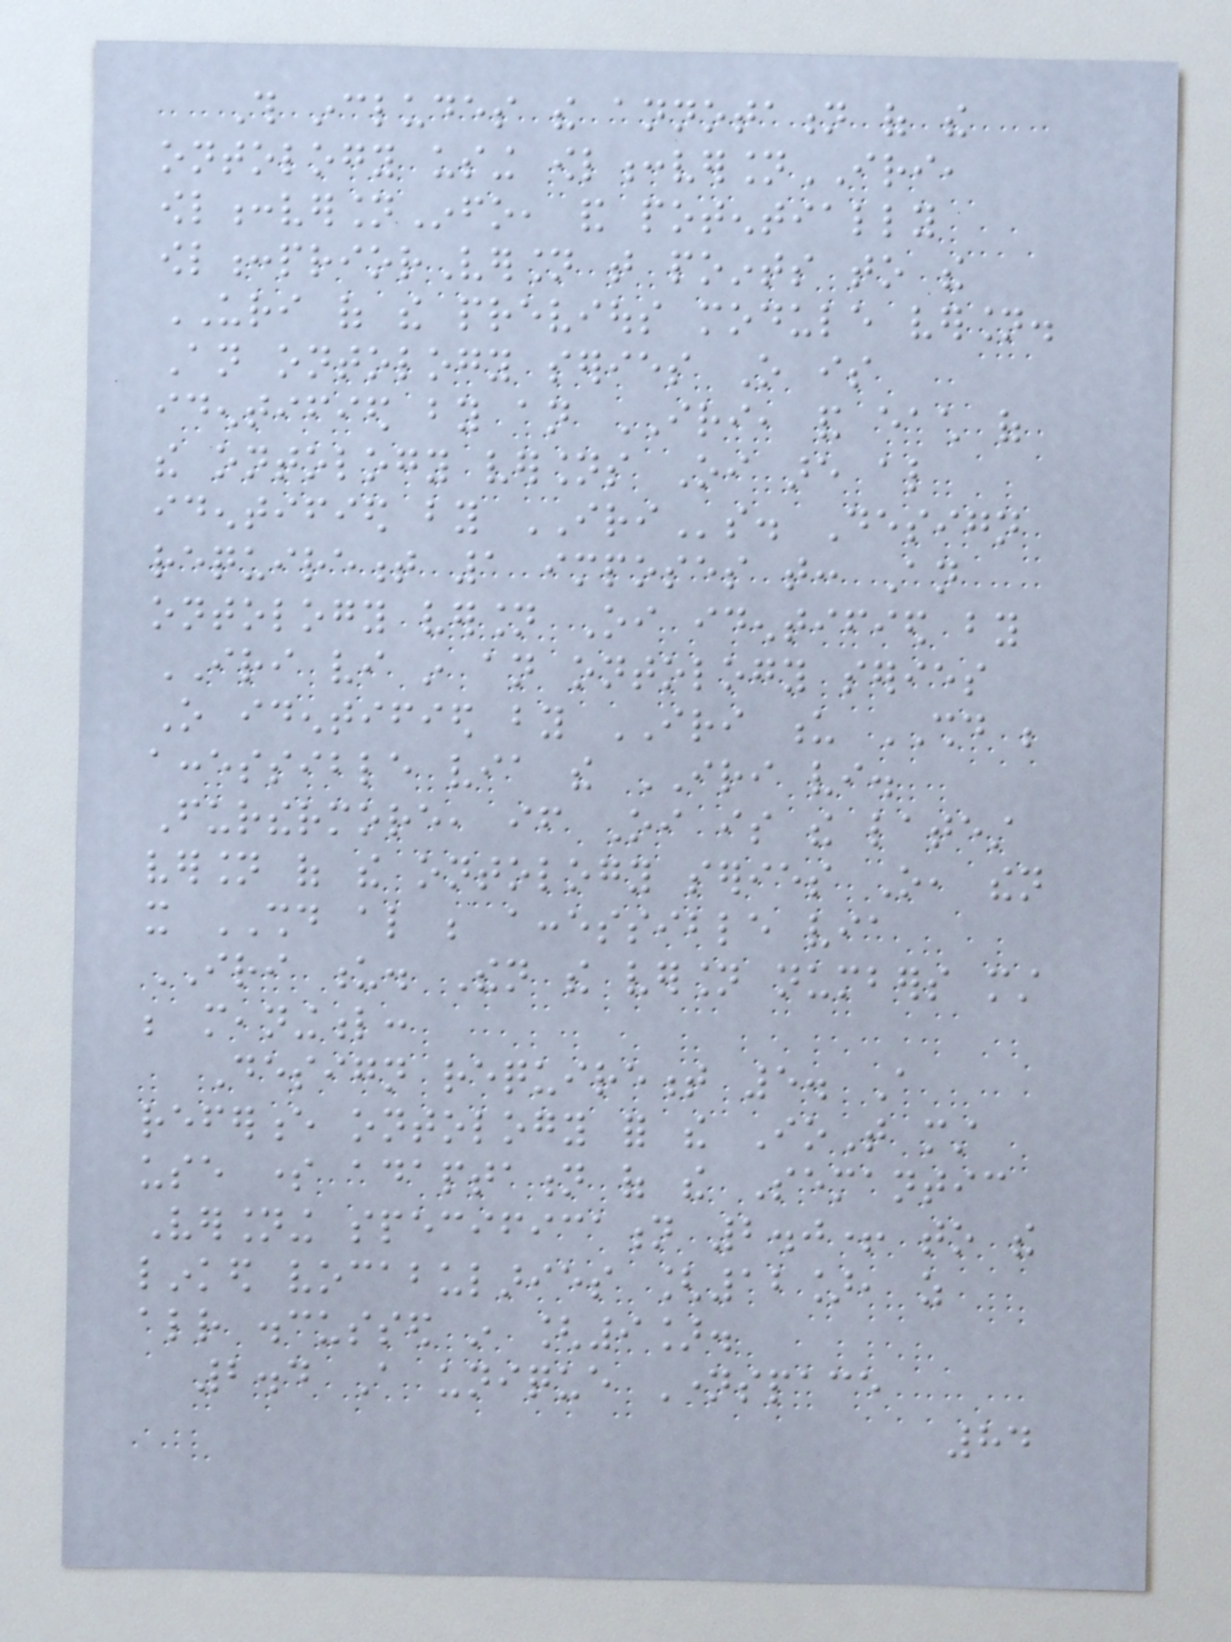This includes the annotation of the
ontology using owl:versionIRI,
owl:versionInfo, and potentially
owl:priorVersion that points to the
URI of the previous module version.
An ontology series O is
identified by an IRI, and each of
the ontology versions Oi are also
identified by IRIs. Design
requirement 1 imposes that: An
ontology version Oi identified by
IRI vi in an ontology series
O identified by IRI u SHOULD be
accessible via the IRI vi.
Furthermore, if Oi is the latest
version of the ontology series O, then
it SHOULD also be accessible via
IRI u. Then the version numbers must
be meaningful:
Design requirement 5. A
reference ontology for the IoT must
use some adaptation of the Semantic
Versioning specification 2.0+ to the
linked vocabularies [12], as
already discussed in [9].
2.4 A unique Namespace
84
